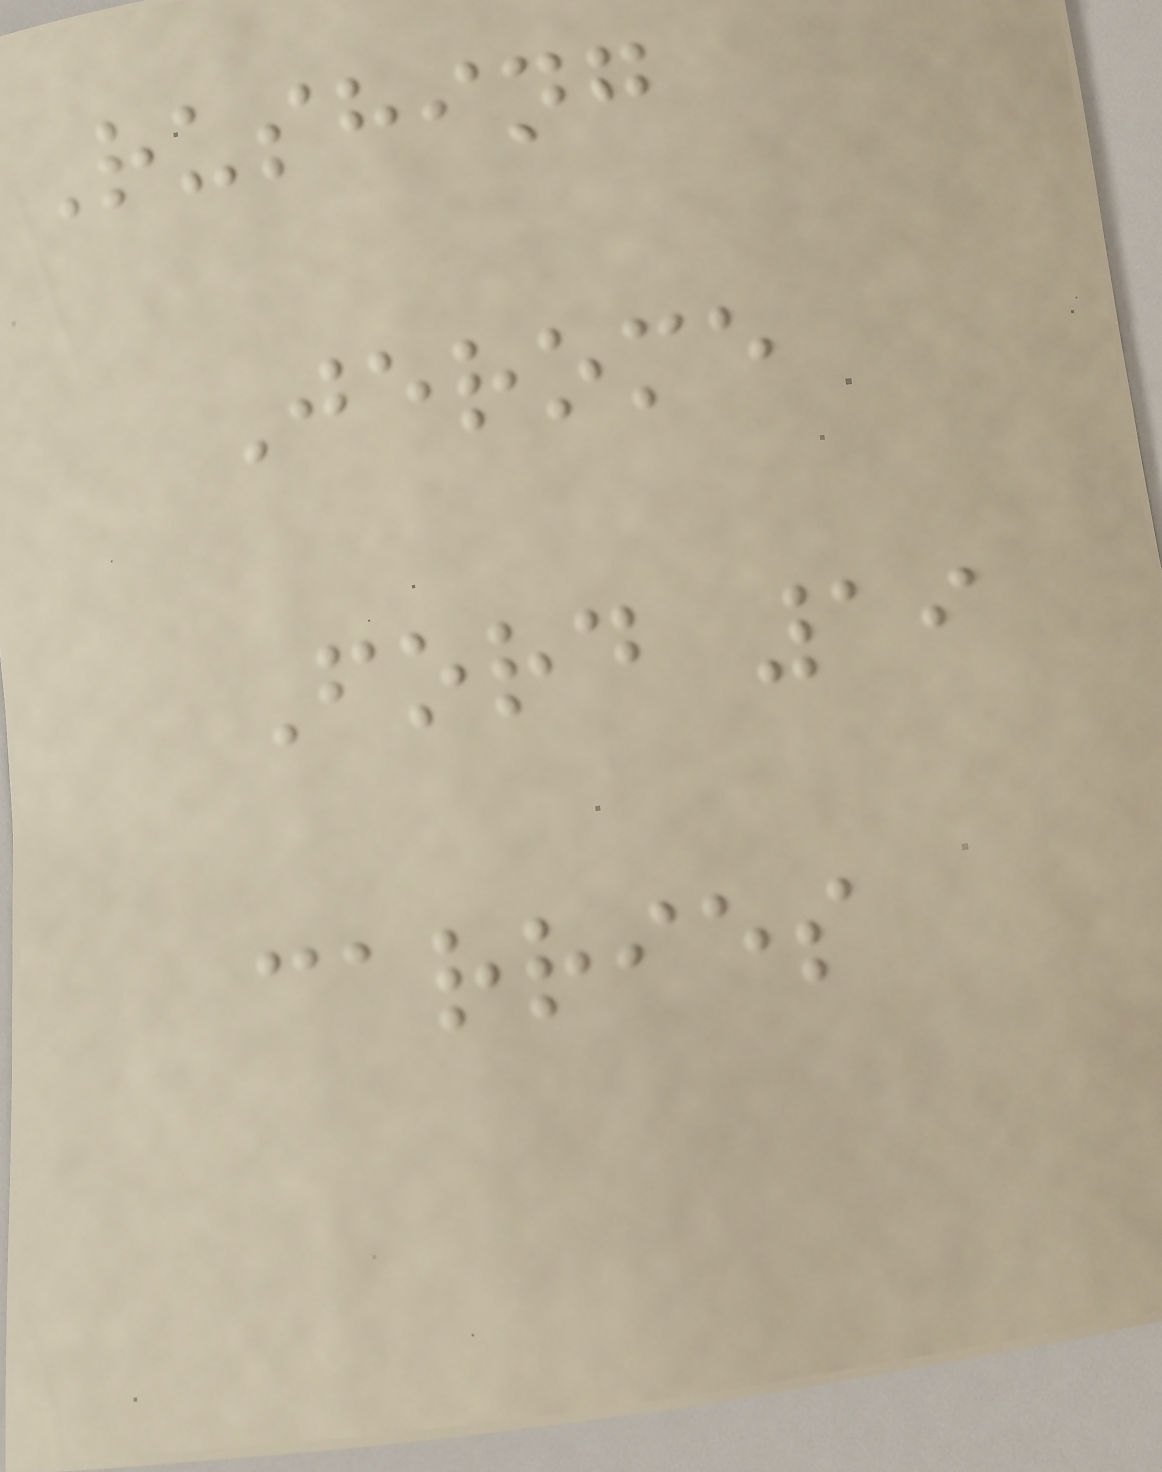Rushing
Jerome
Ford 19
carries
